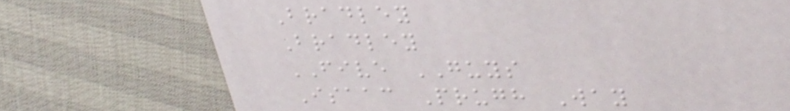Bradley
Bradley
FIVE GUYS
Isaac Prugh Way
